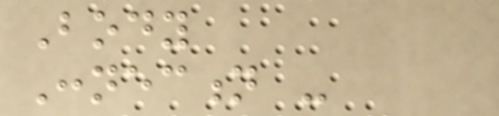Body
Connection -
